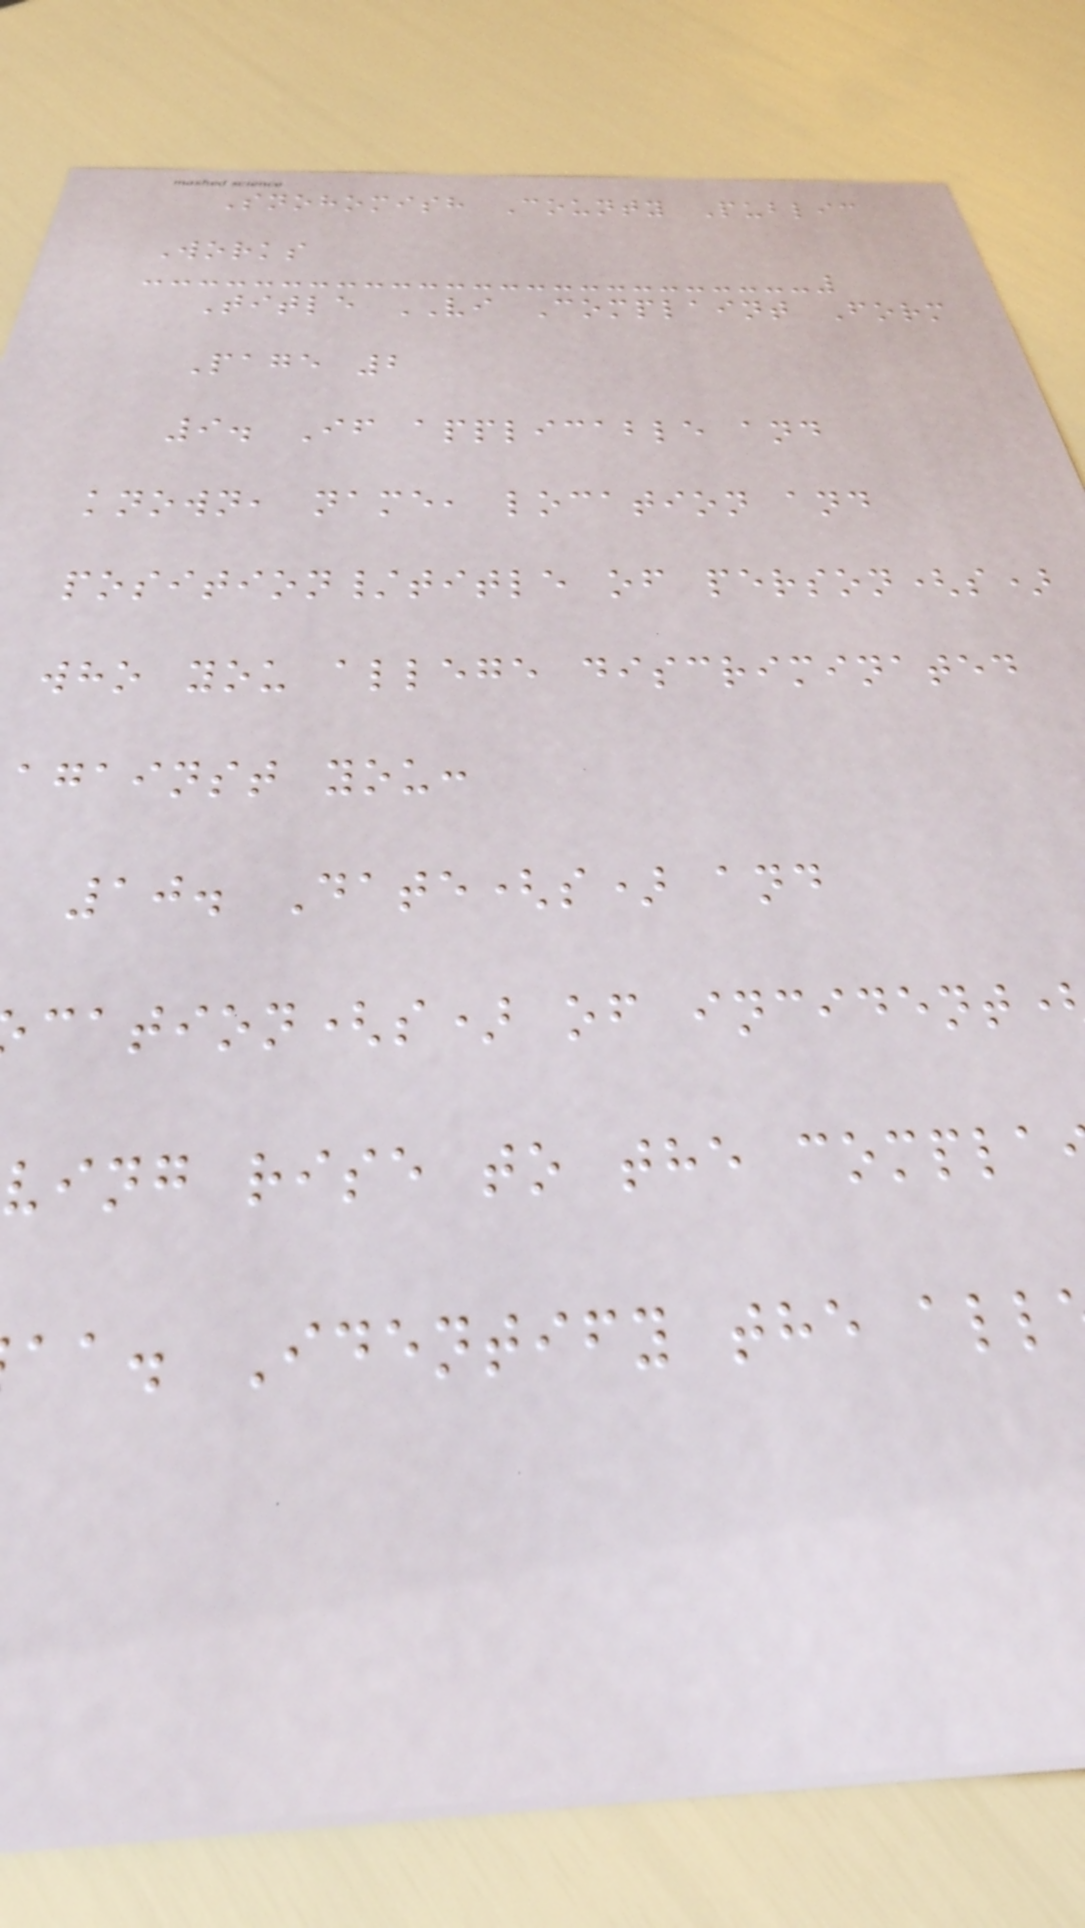Snohomish County Public
Works
Title VI Complaint Form
Page 2
9. If applicable and
known, name, location and
position/title of person(s)
who you allege discriminated
against you:
10. Date(s) and
cation(s) of incident
ving rise to the compla
aa. Identify the all
